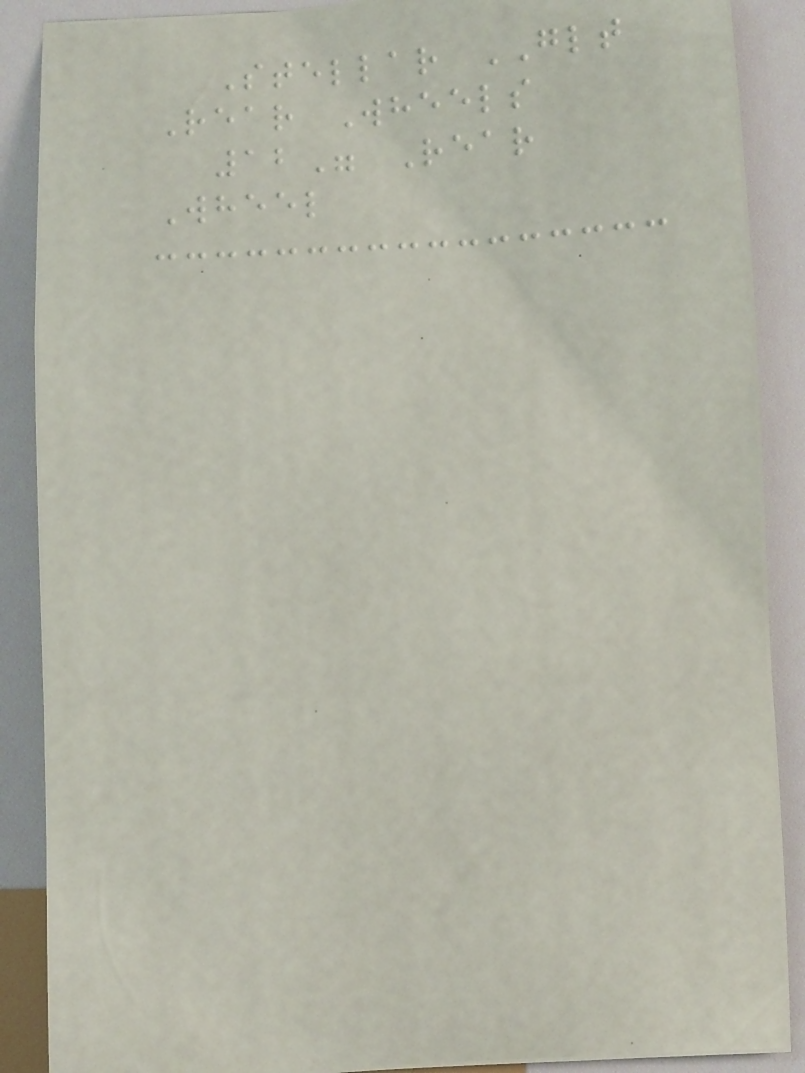Stellar GLT
Rear Wheels
12" Rear
Wheel
